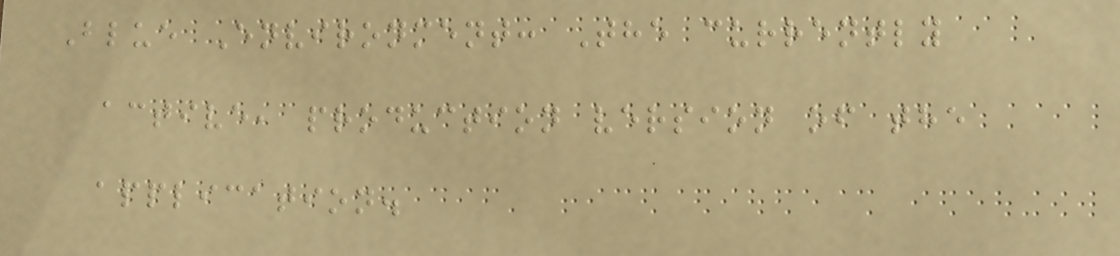Blue Environment: The currently
active, production version of the
application.
